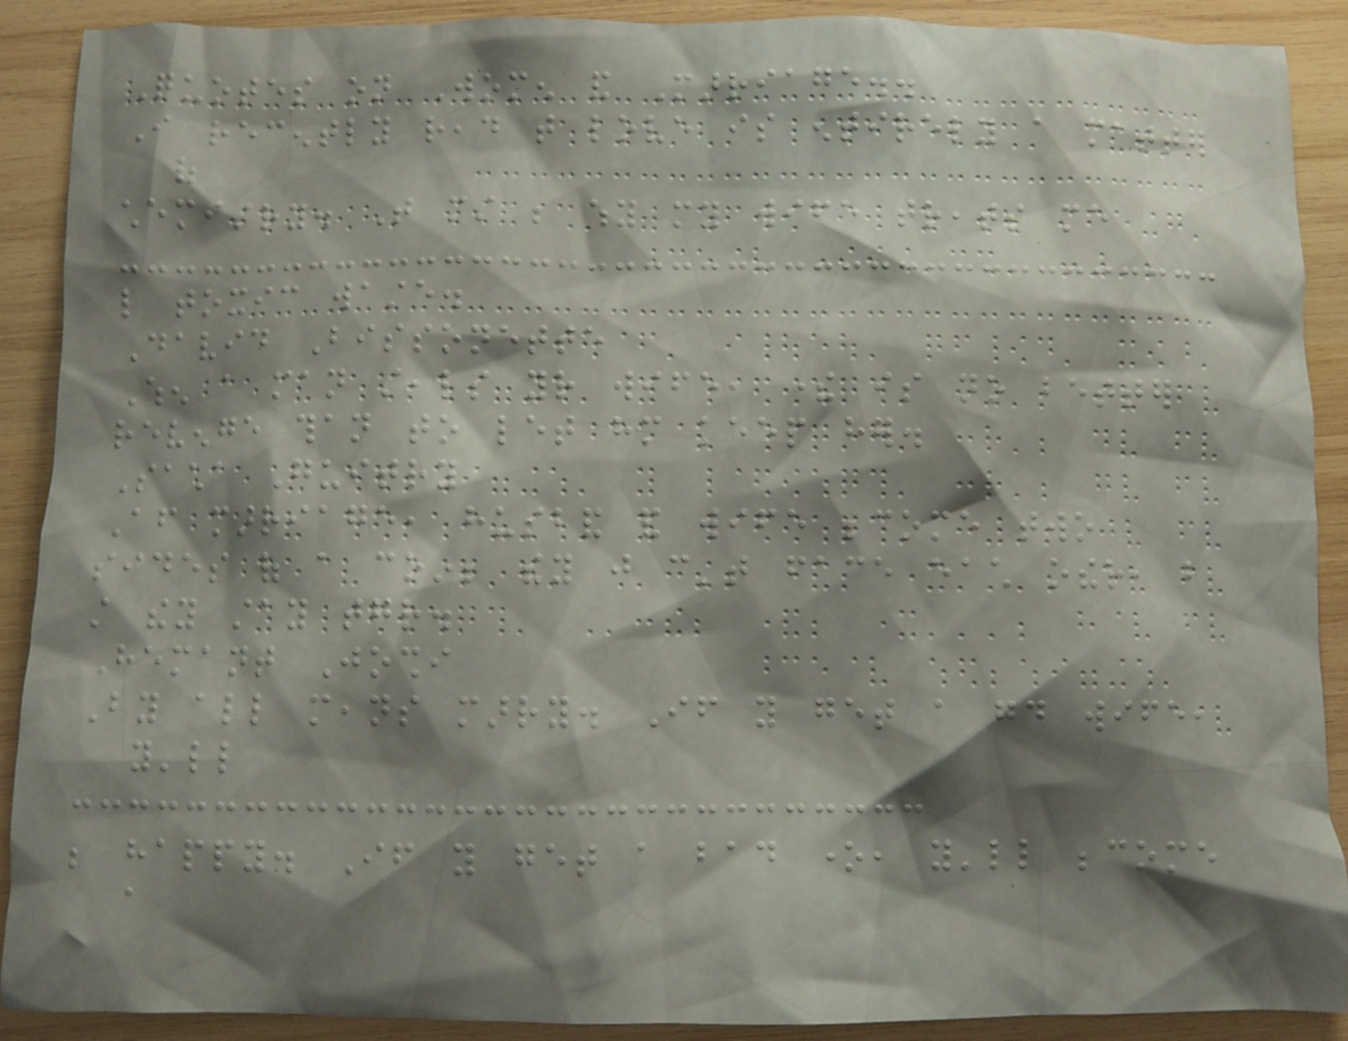Quotes on Women and Marriage..
I recently read that love is entirely a matter
of
chemistry. That must be why my wife treats me
like toxic waste.
David Bissonette
When a man steals your wife, there is no better
revenge than to let him keep her.
Sacha Guitry
After marriage, husband and wife become two
sides of a coin; they just can't face each other, but
still they stay together.
Hemant Joshi
By all means marry. If you get a good wife,
you'll
be happy. If you get a bad one, you'll become
a
